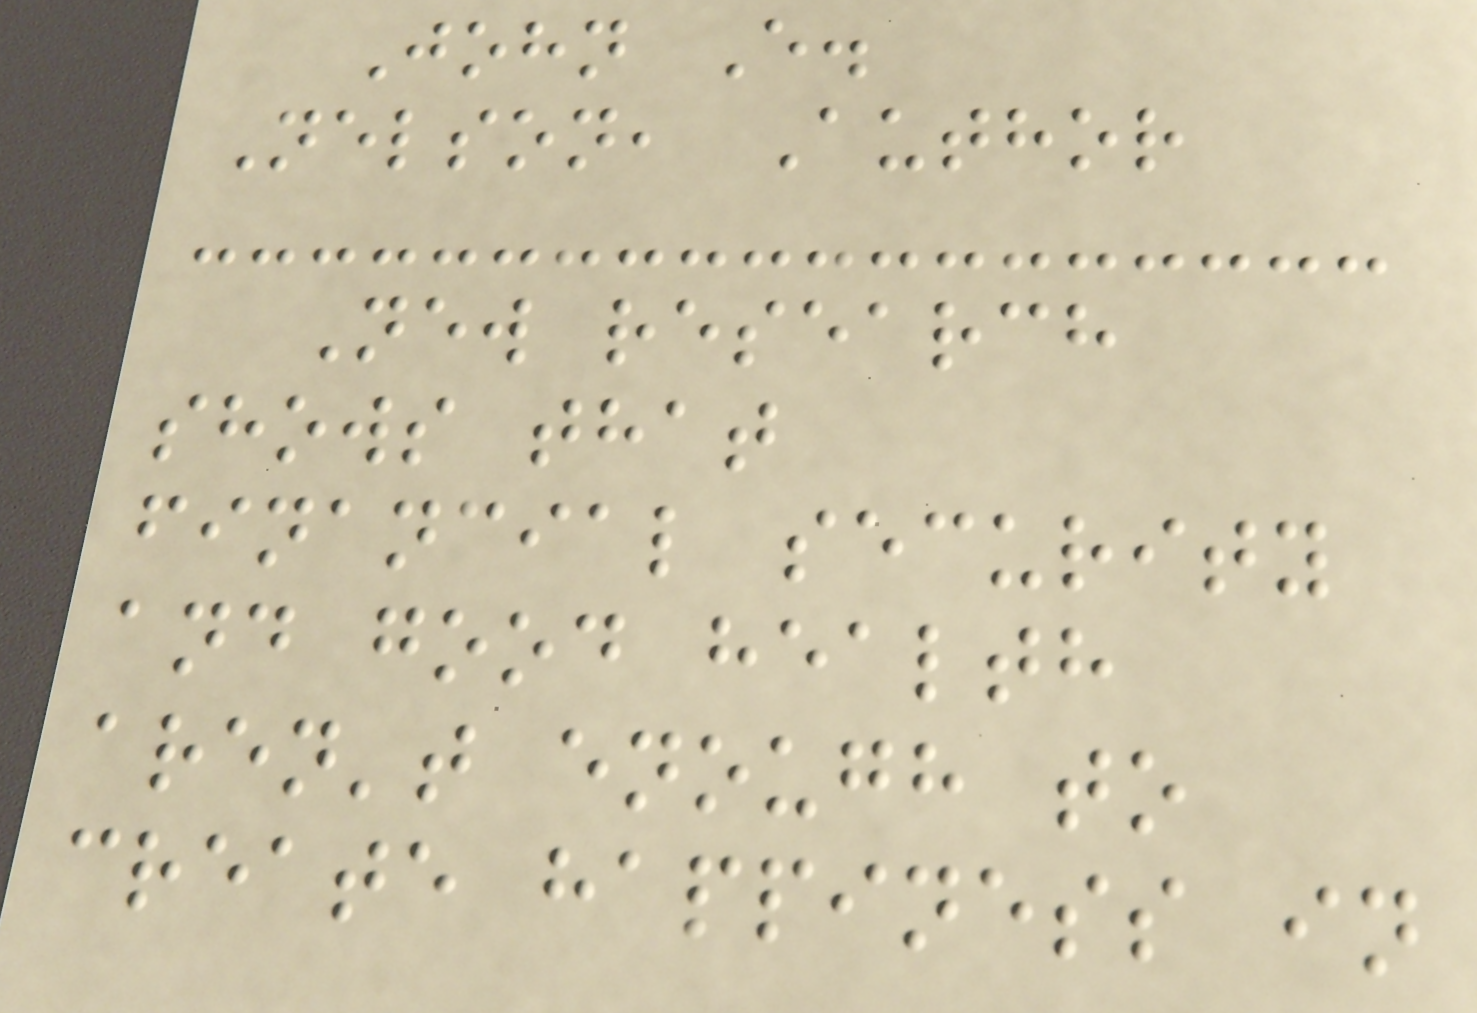John E.
Nelson, Author
New research
shows that
financial security
and good health
aren't enough to
create happiness in
